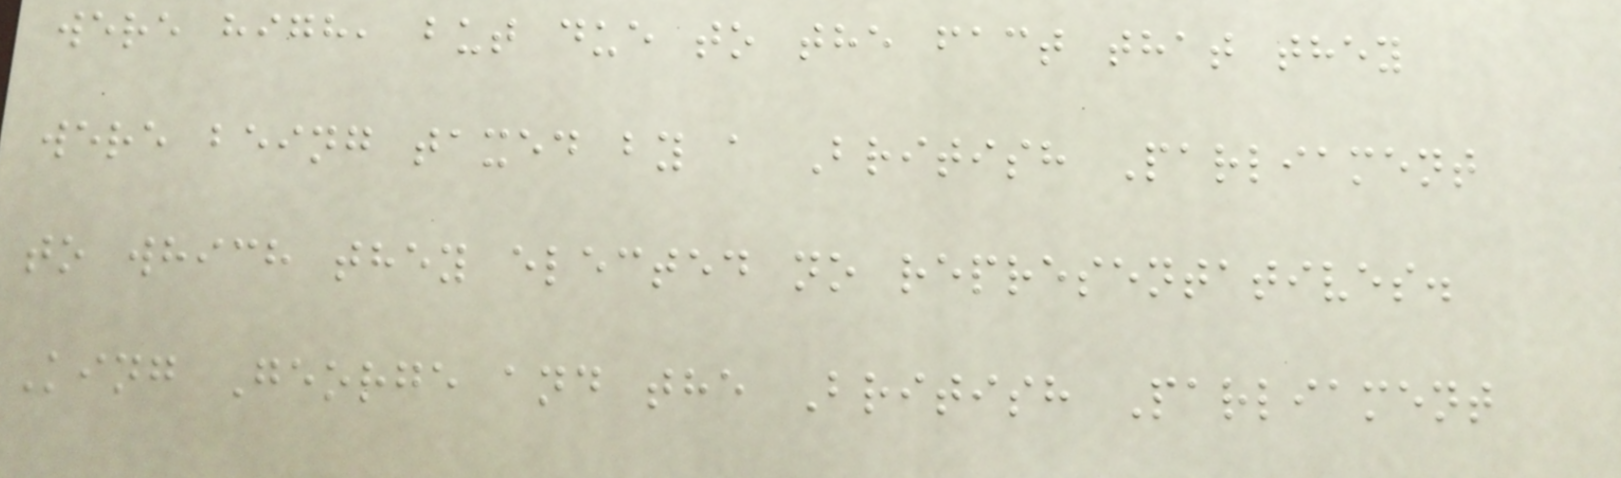were high, but due to the fact that they
were being taxed by a British Parliament
to which they elected no representatives.
King George and the British Parliament
